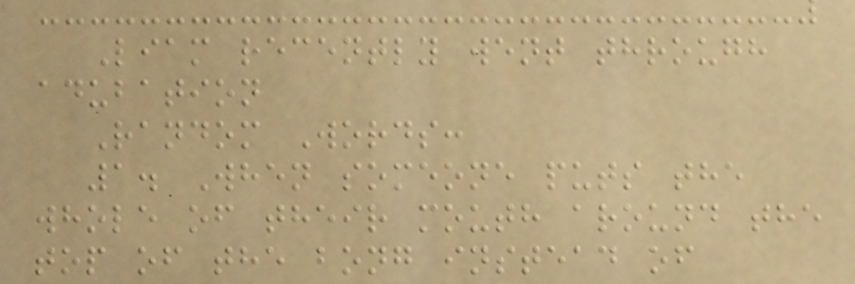Liam recently went through
adubation
Random Words:
1. When someone puts the
whole of their mouth around the
top of the bong instead of
